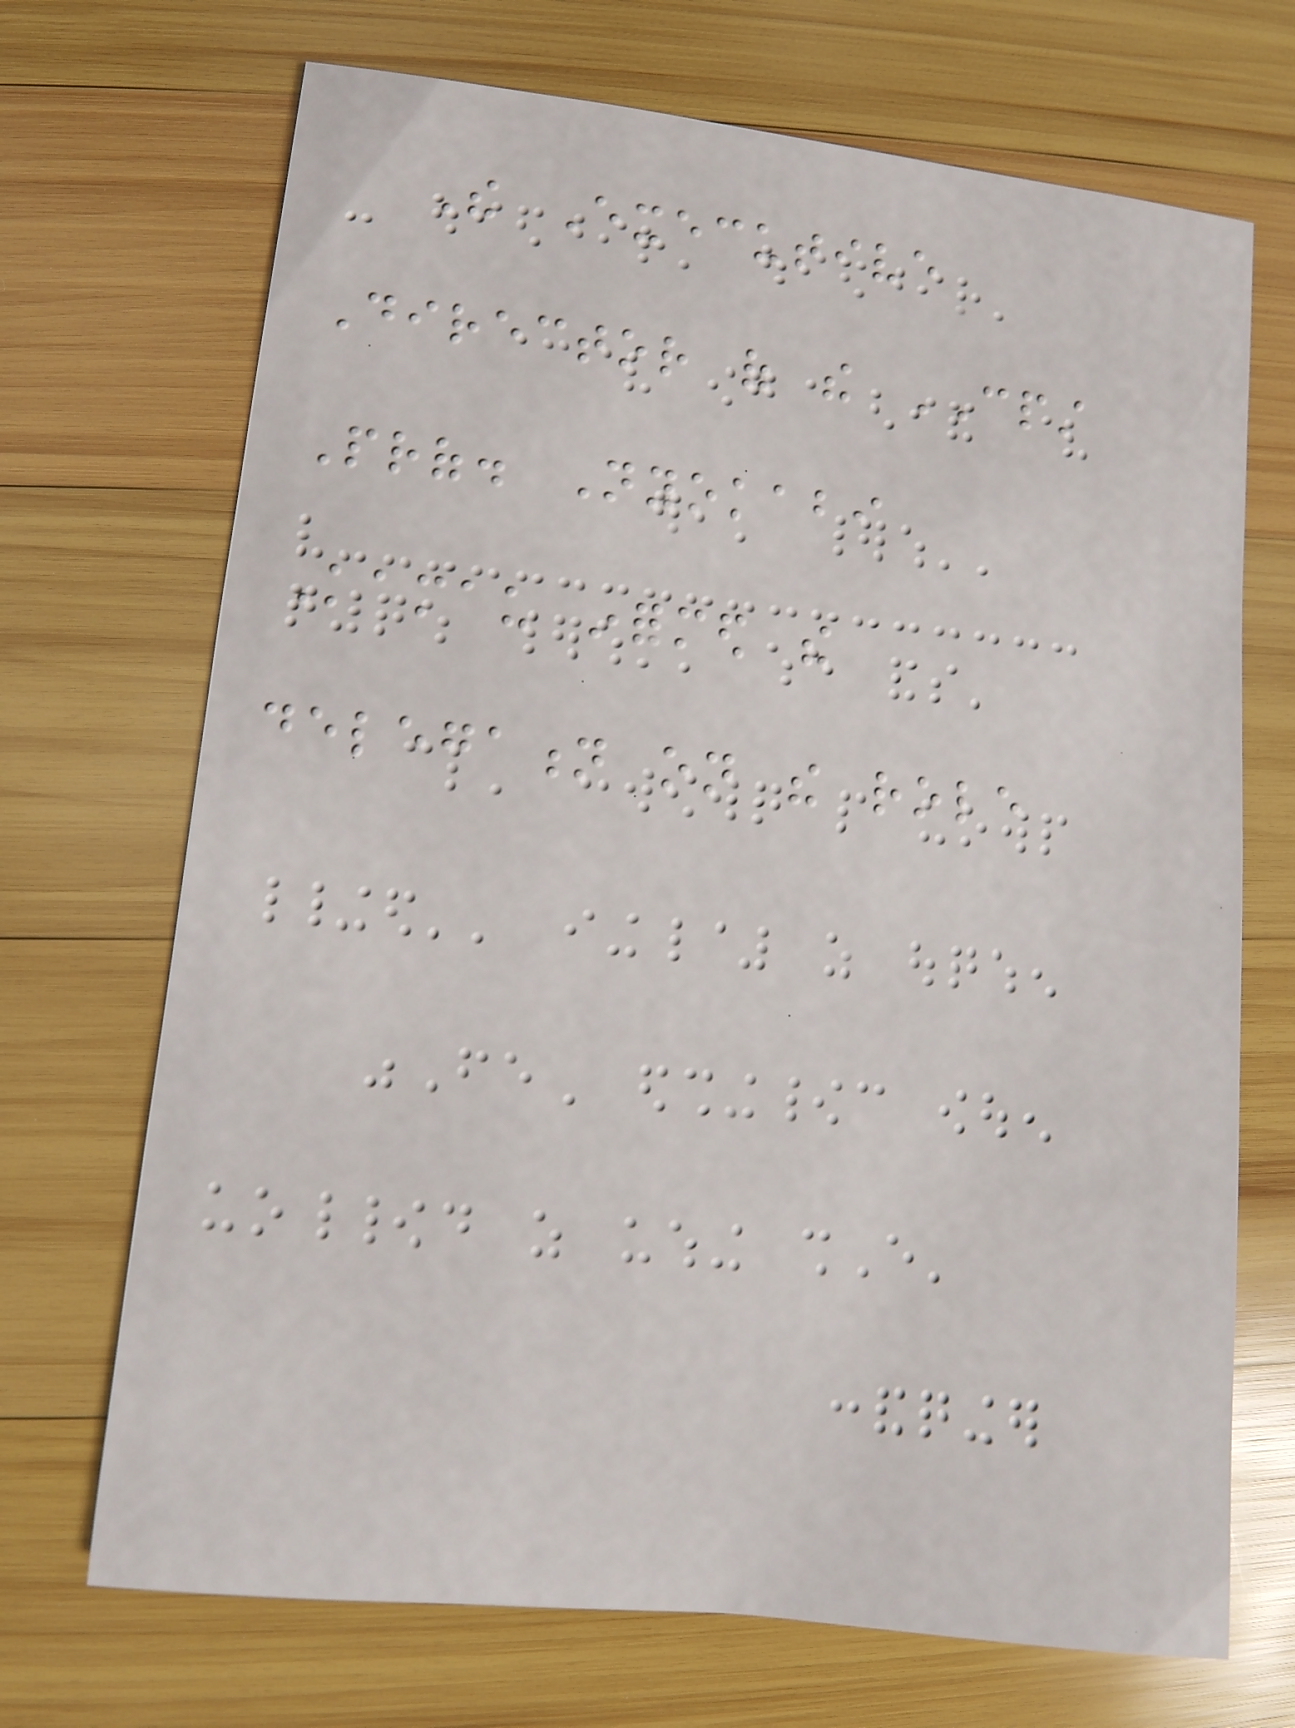The Executive
Director of the CPST
Prof. Nyokabi
Kamau informed the
delegation on the role
